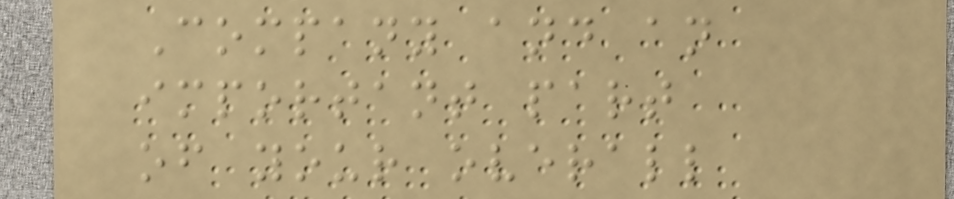Company and an
important part
of your overall
